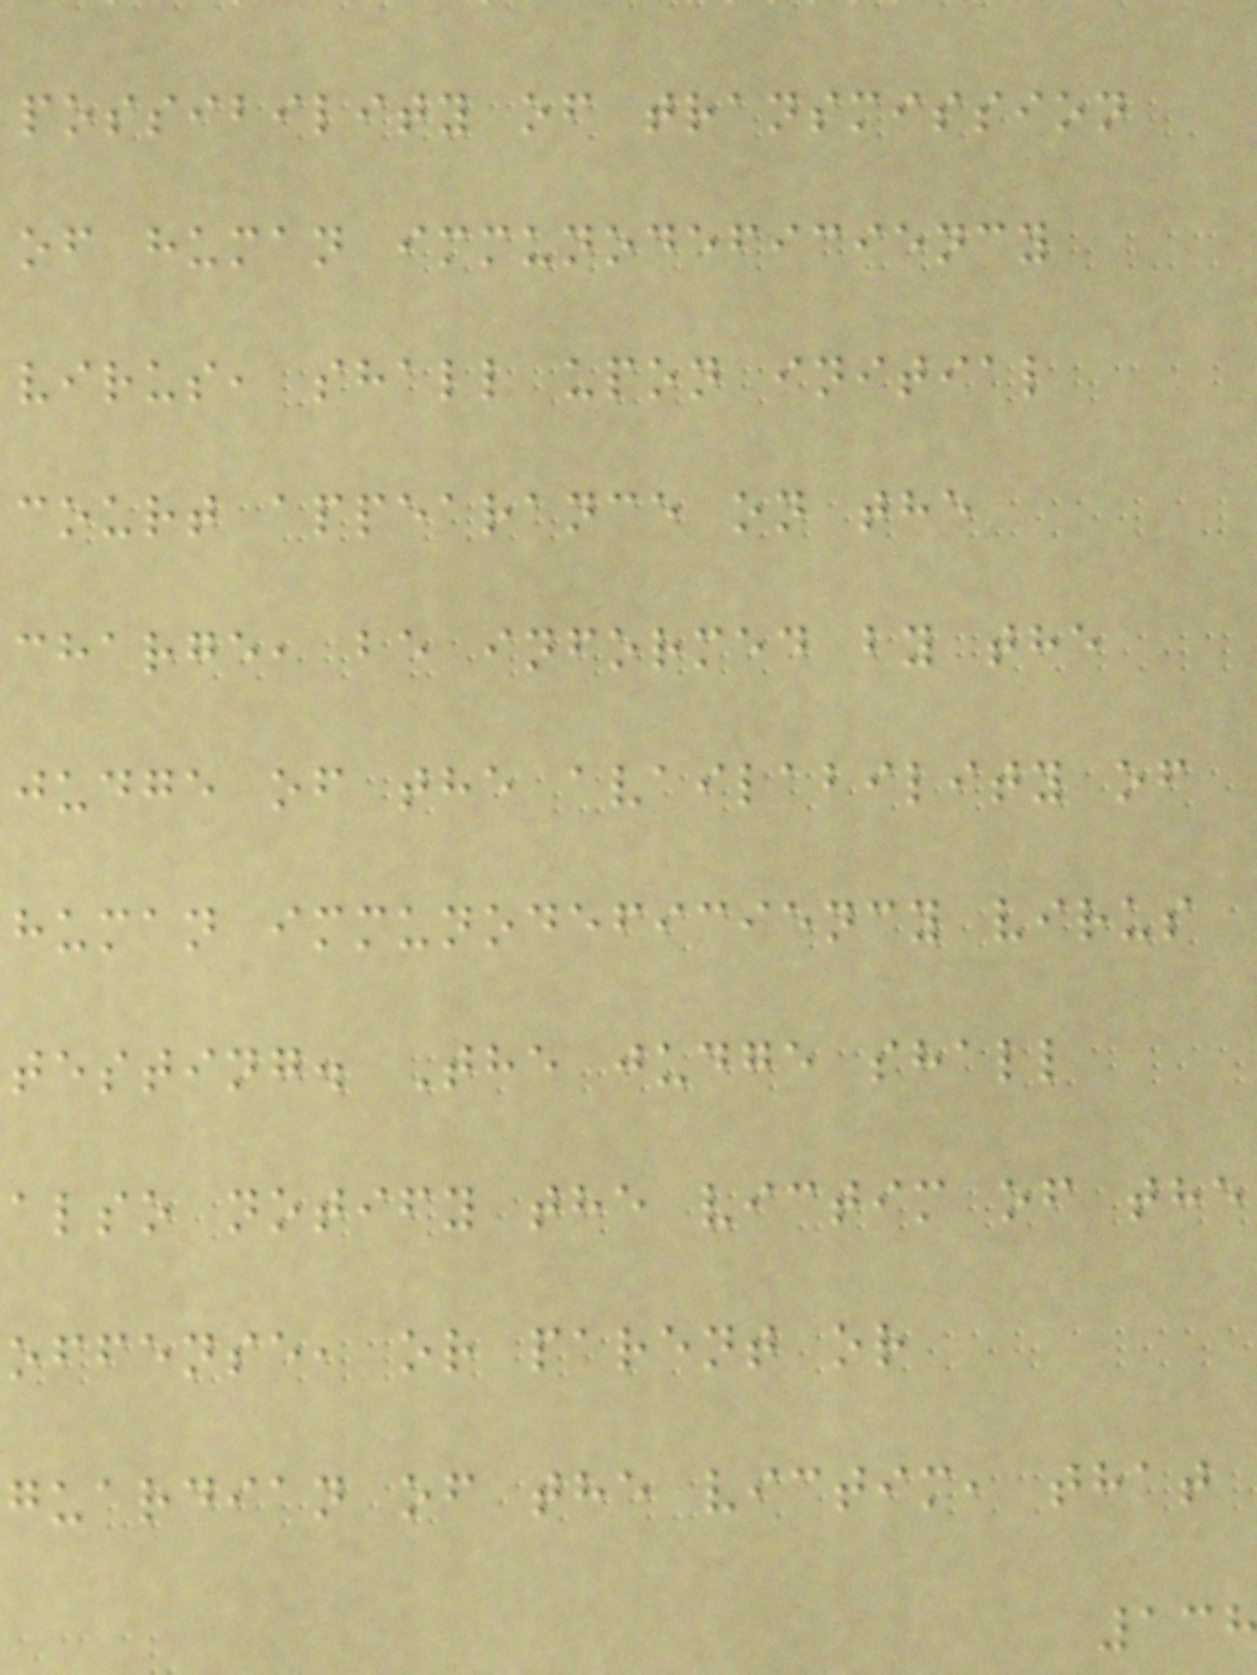possibility of transmission
of human immunodeficiency
virus, shall upon initial
court appearance on the
charge, be informed by the
judge of the availability of
human immunodeficiency virus
testing. The judge shall
also notify the victim of the
offense, or parent or
guardian of the victim, that
138
